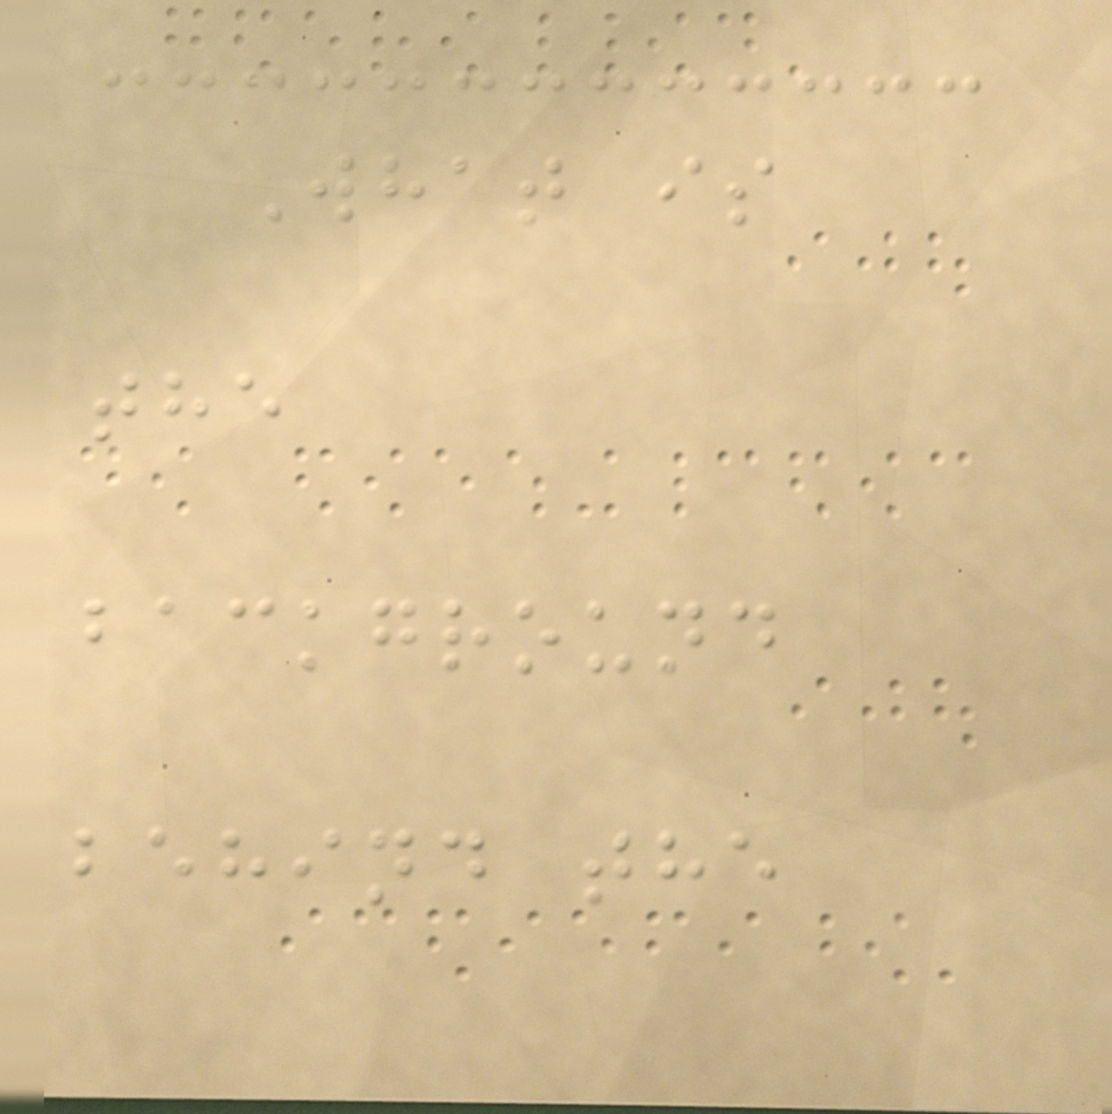What is
the
background
behind the
